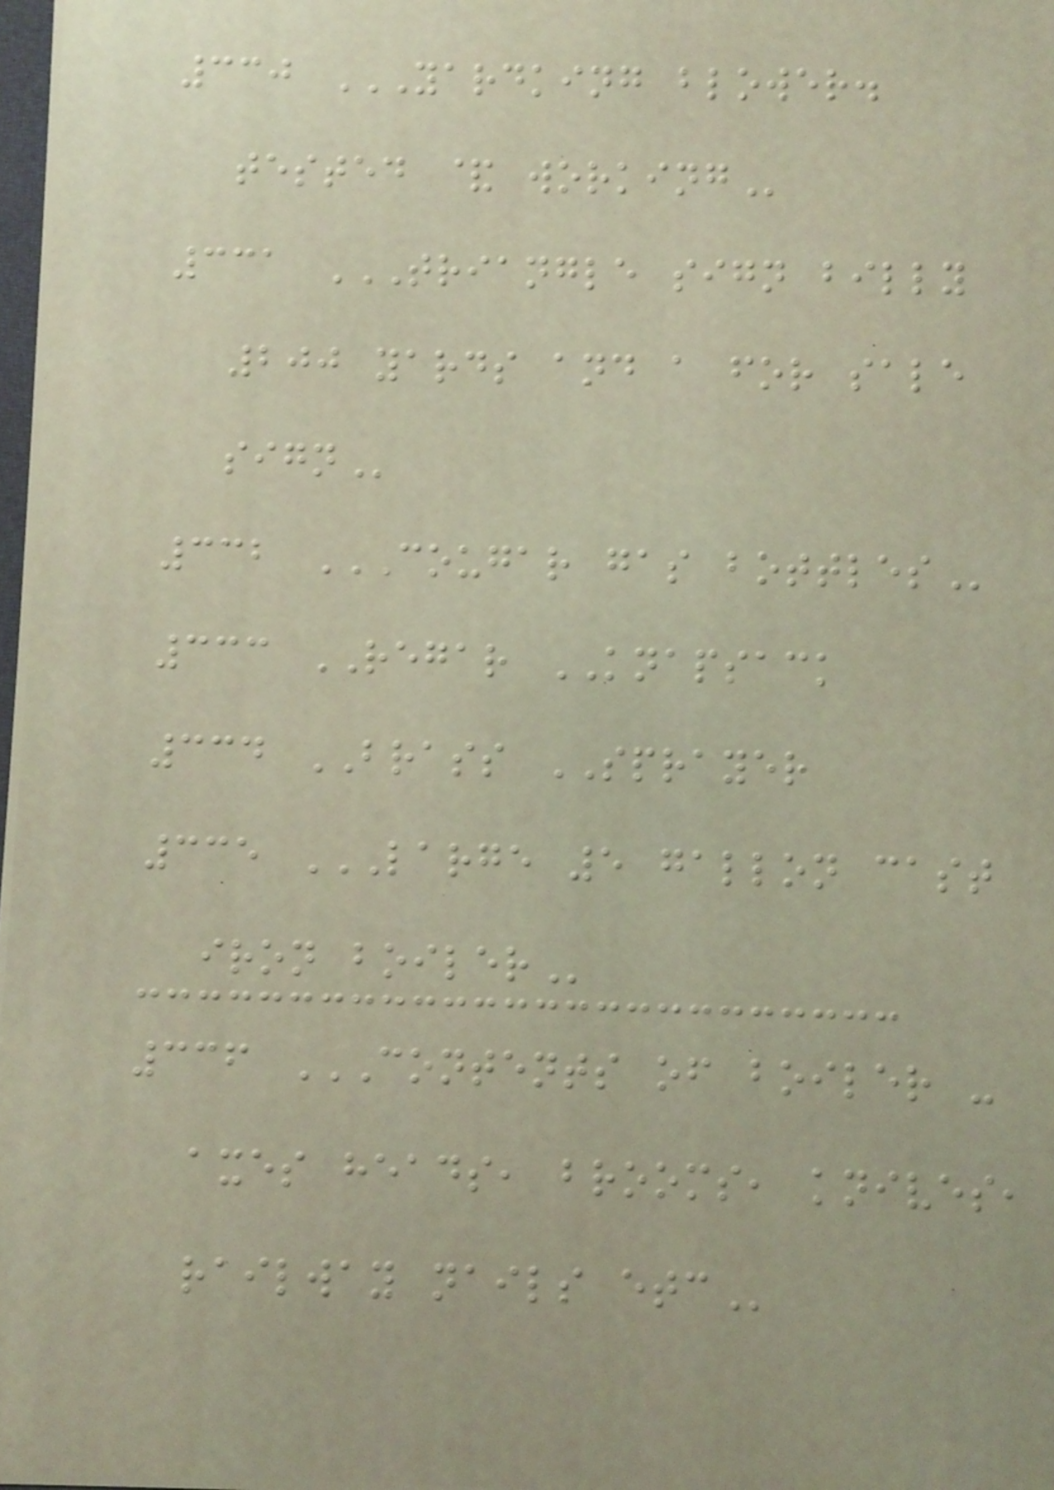330 YARDKING BLOWER.
TESTED & WORKING
331 TRIANGLE SIGN BILLY
200 YARDS AND A FOR SALE
SIGN
332 COUGAR GAS BOTTLES
333 REGAR KNAPSACK
334 BRASS SPRAYER
335 LARGE 5 GALLON CAST
IRON BOILER
336 CONTENTS OF BOILER -
AXES HEADS, BROOMS, KNIVES,
RAILWAY NAILS ETC
